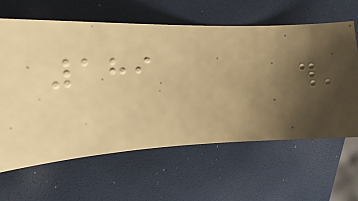189
